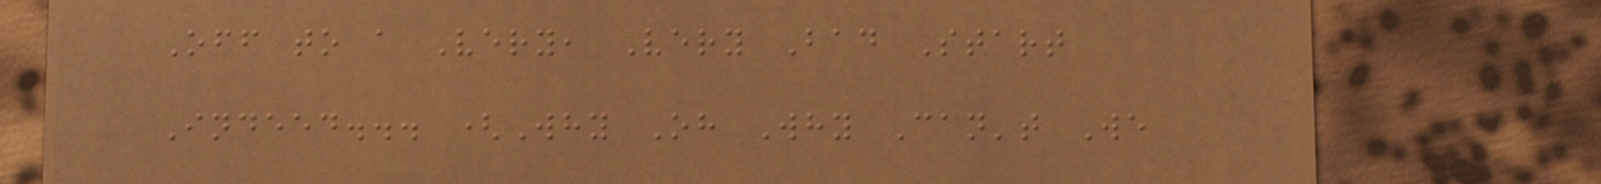Off to a Very, Very Bad Start
Indeed... (Why Oh Why Can't We
